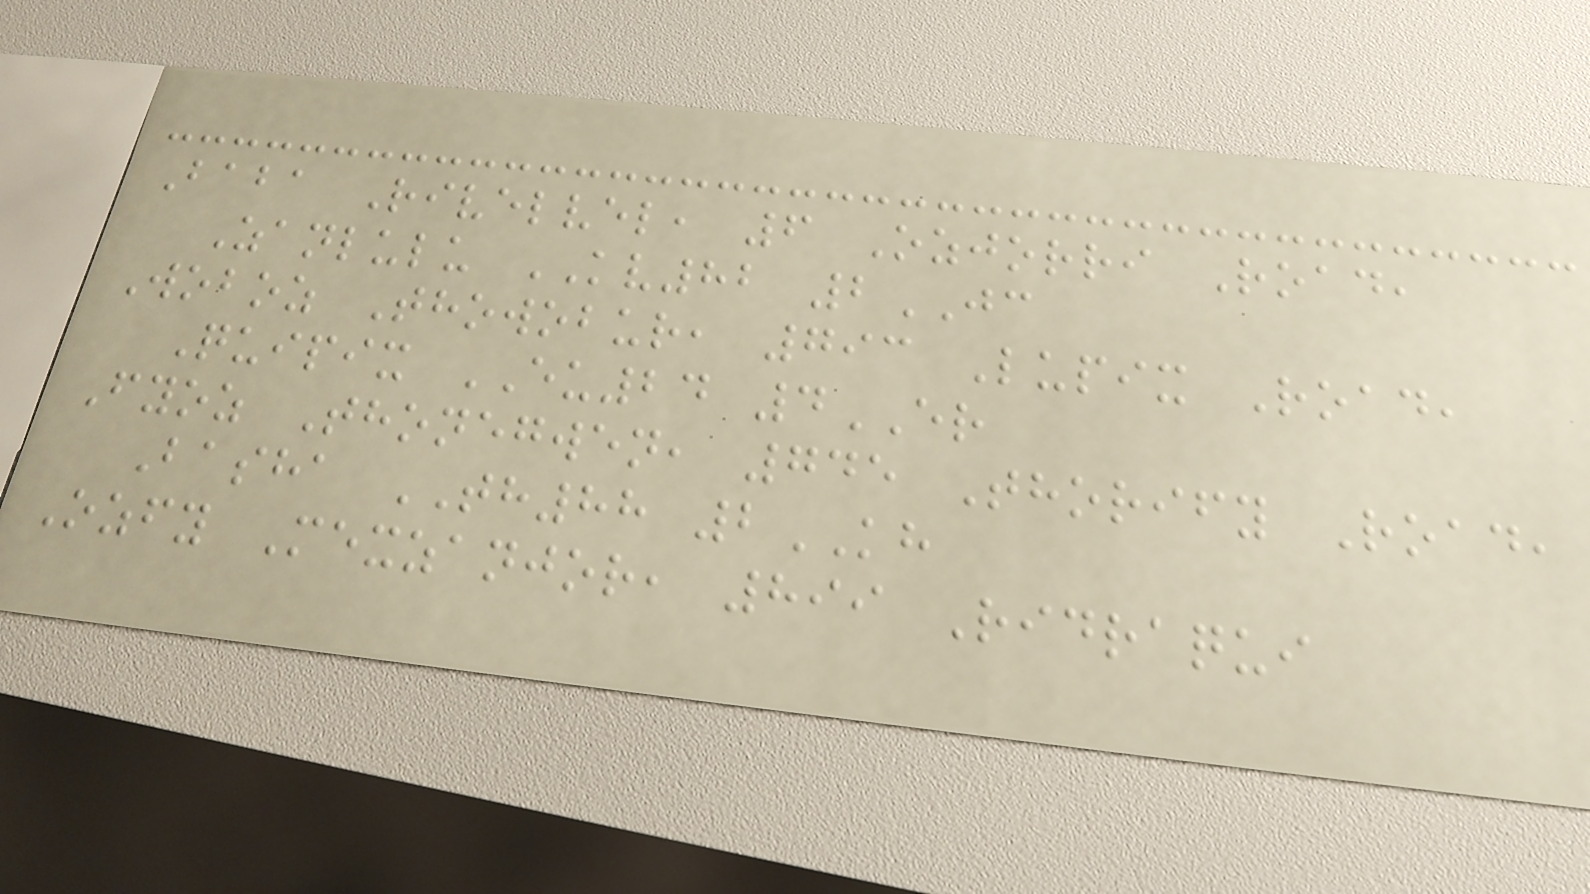Baba Rivelvel, 6 Ozjorri Road,
Zanlulu KV82 2JC
Woboz Thowobur, 793 Lupix Road,
Quipix EU24 4ER
Fyoz Thonegwen, 745 Thorify Road,
Basha TH88 2KH
Ozfy Mexzanjor, 899 Ridraqui
